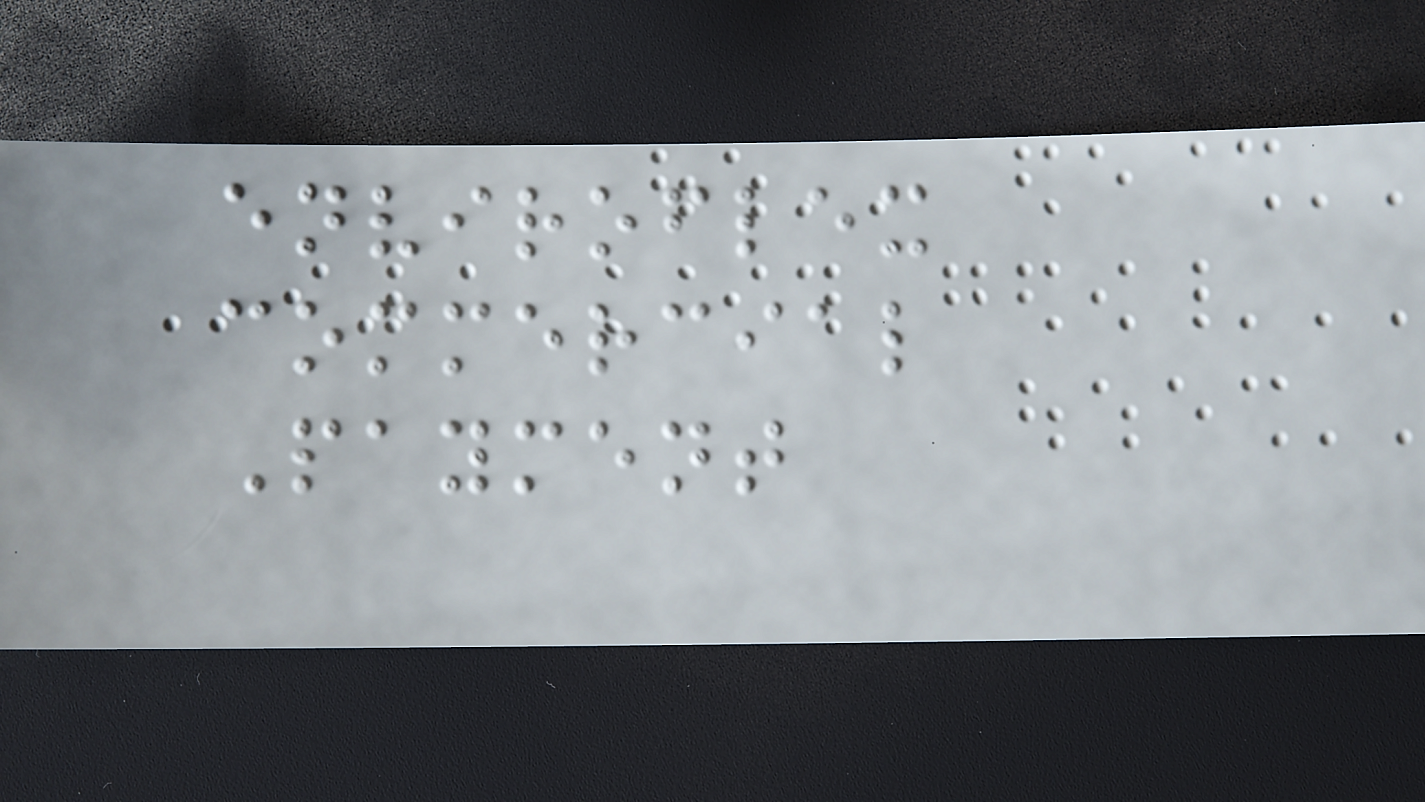enviroflex
commercial
Payment
